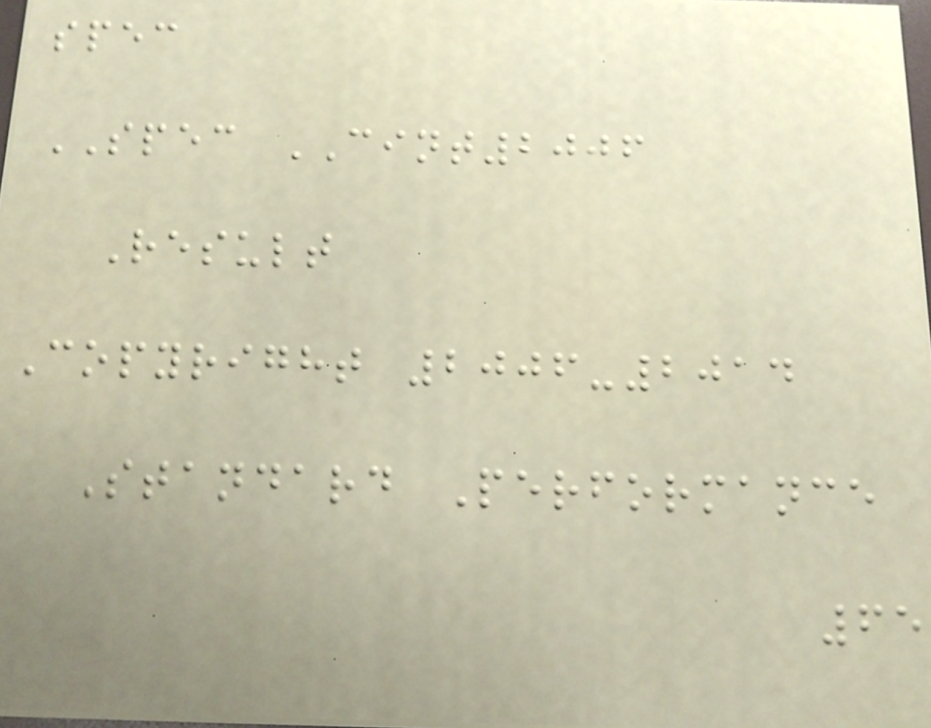spec
SPEC CINT2006
Result
Copyright 2006-2014
Standard Performance
65
